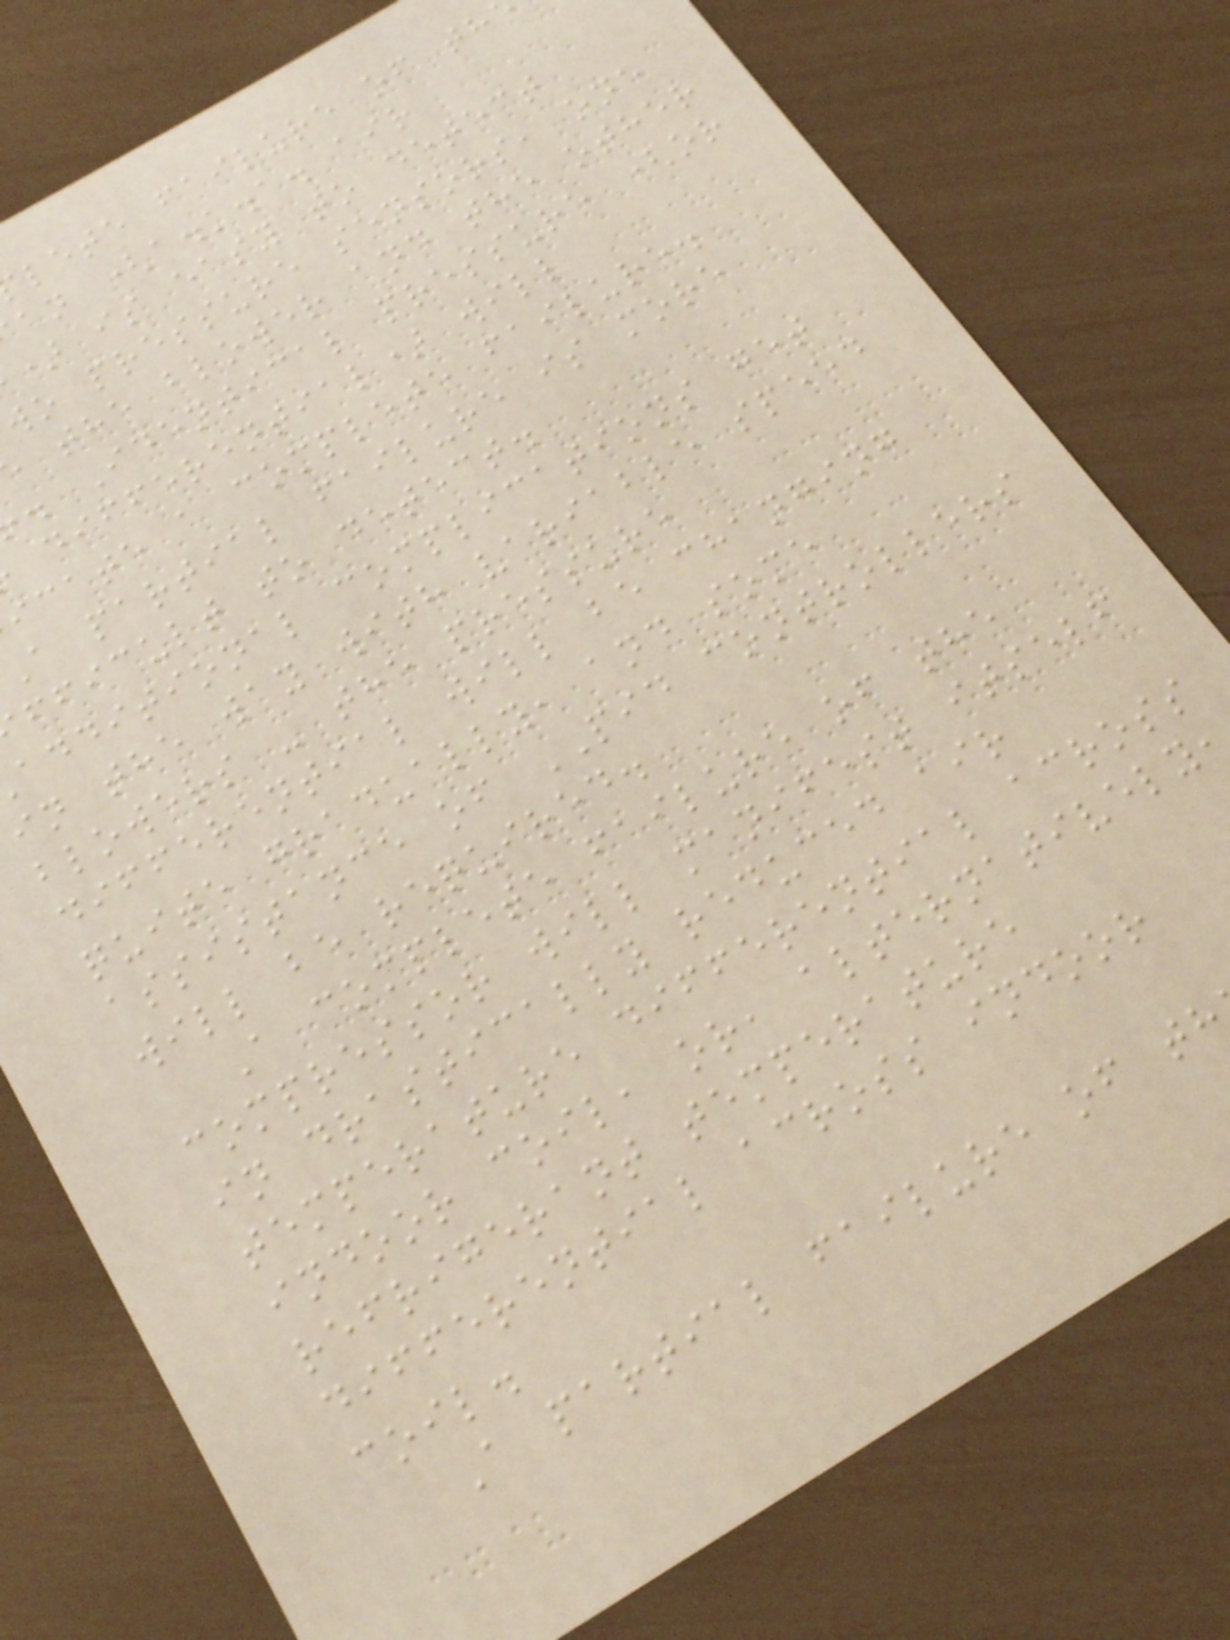lete failure of th
an (a.k.a. air
) is easy to detect
wo pressure sensors, one
the blower and the other
. Identical pressure (or
differential) will
icate a complete failure.
a partial failure is more
fficult to detect.
additional complications get
in the way with variable speed
blowers - the pressure
differential will be changing
quite gradually, and some
assistance of PID controllers
will be required.
A complete failure of the
compressor will manifest itself
in drastically reduced air
temperature differential across
indoor coil, or, alternatively
refrigerant temperature
differential across indoor
coil.
A partial failure of th
